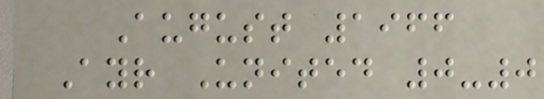August 1966
Ayr United 0-0
